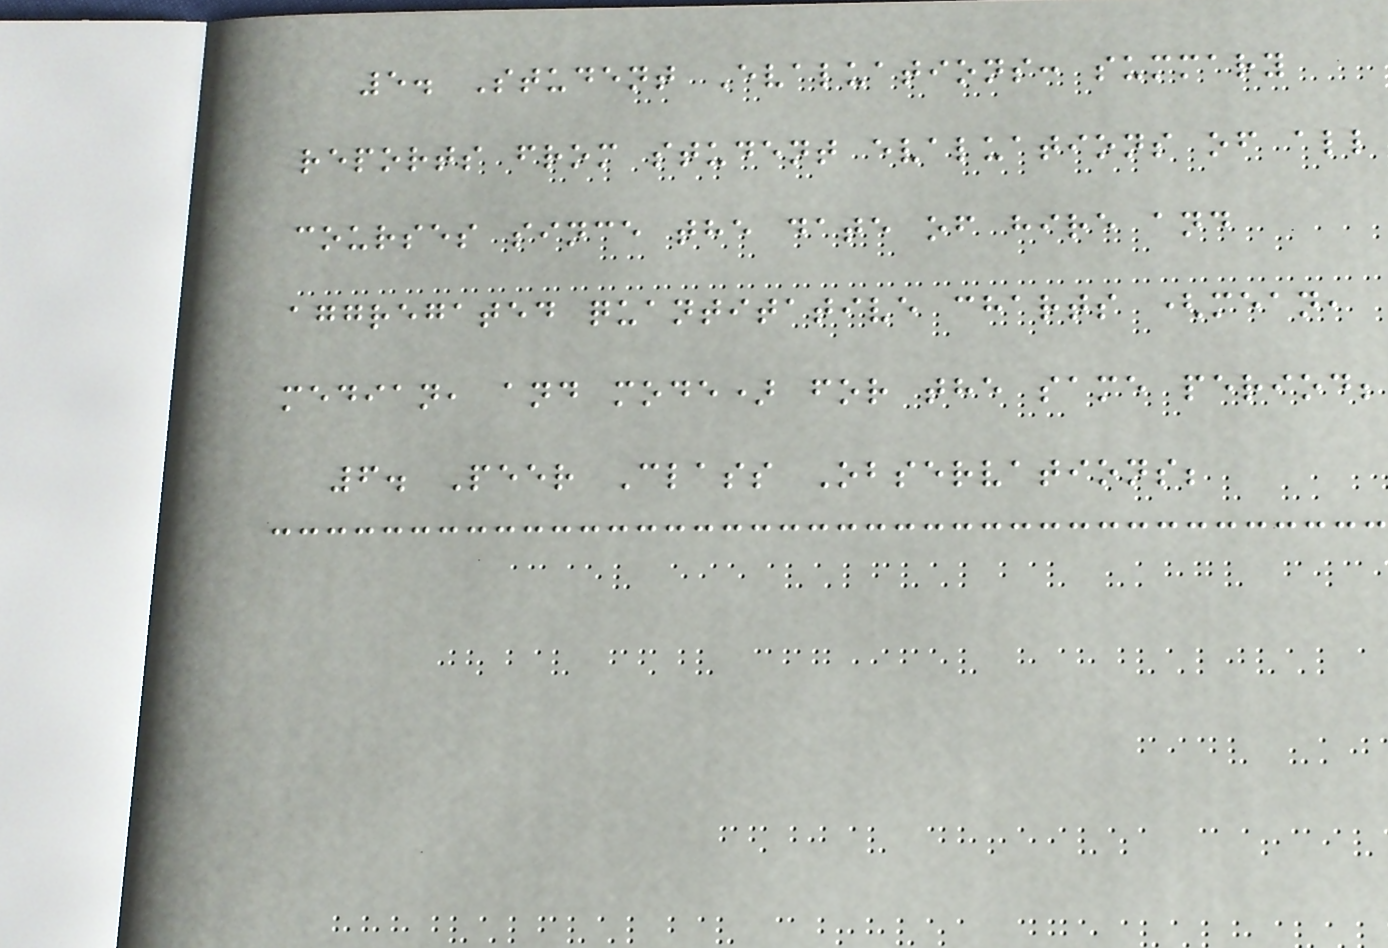5. Student Evaluations: summary
reports from student evaluations of all
courses since the date of hire and
aggregated quantitative charts (mean,
median, and mode) for the same period;
6. Peer Class Observations;
